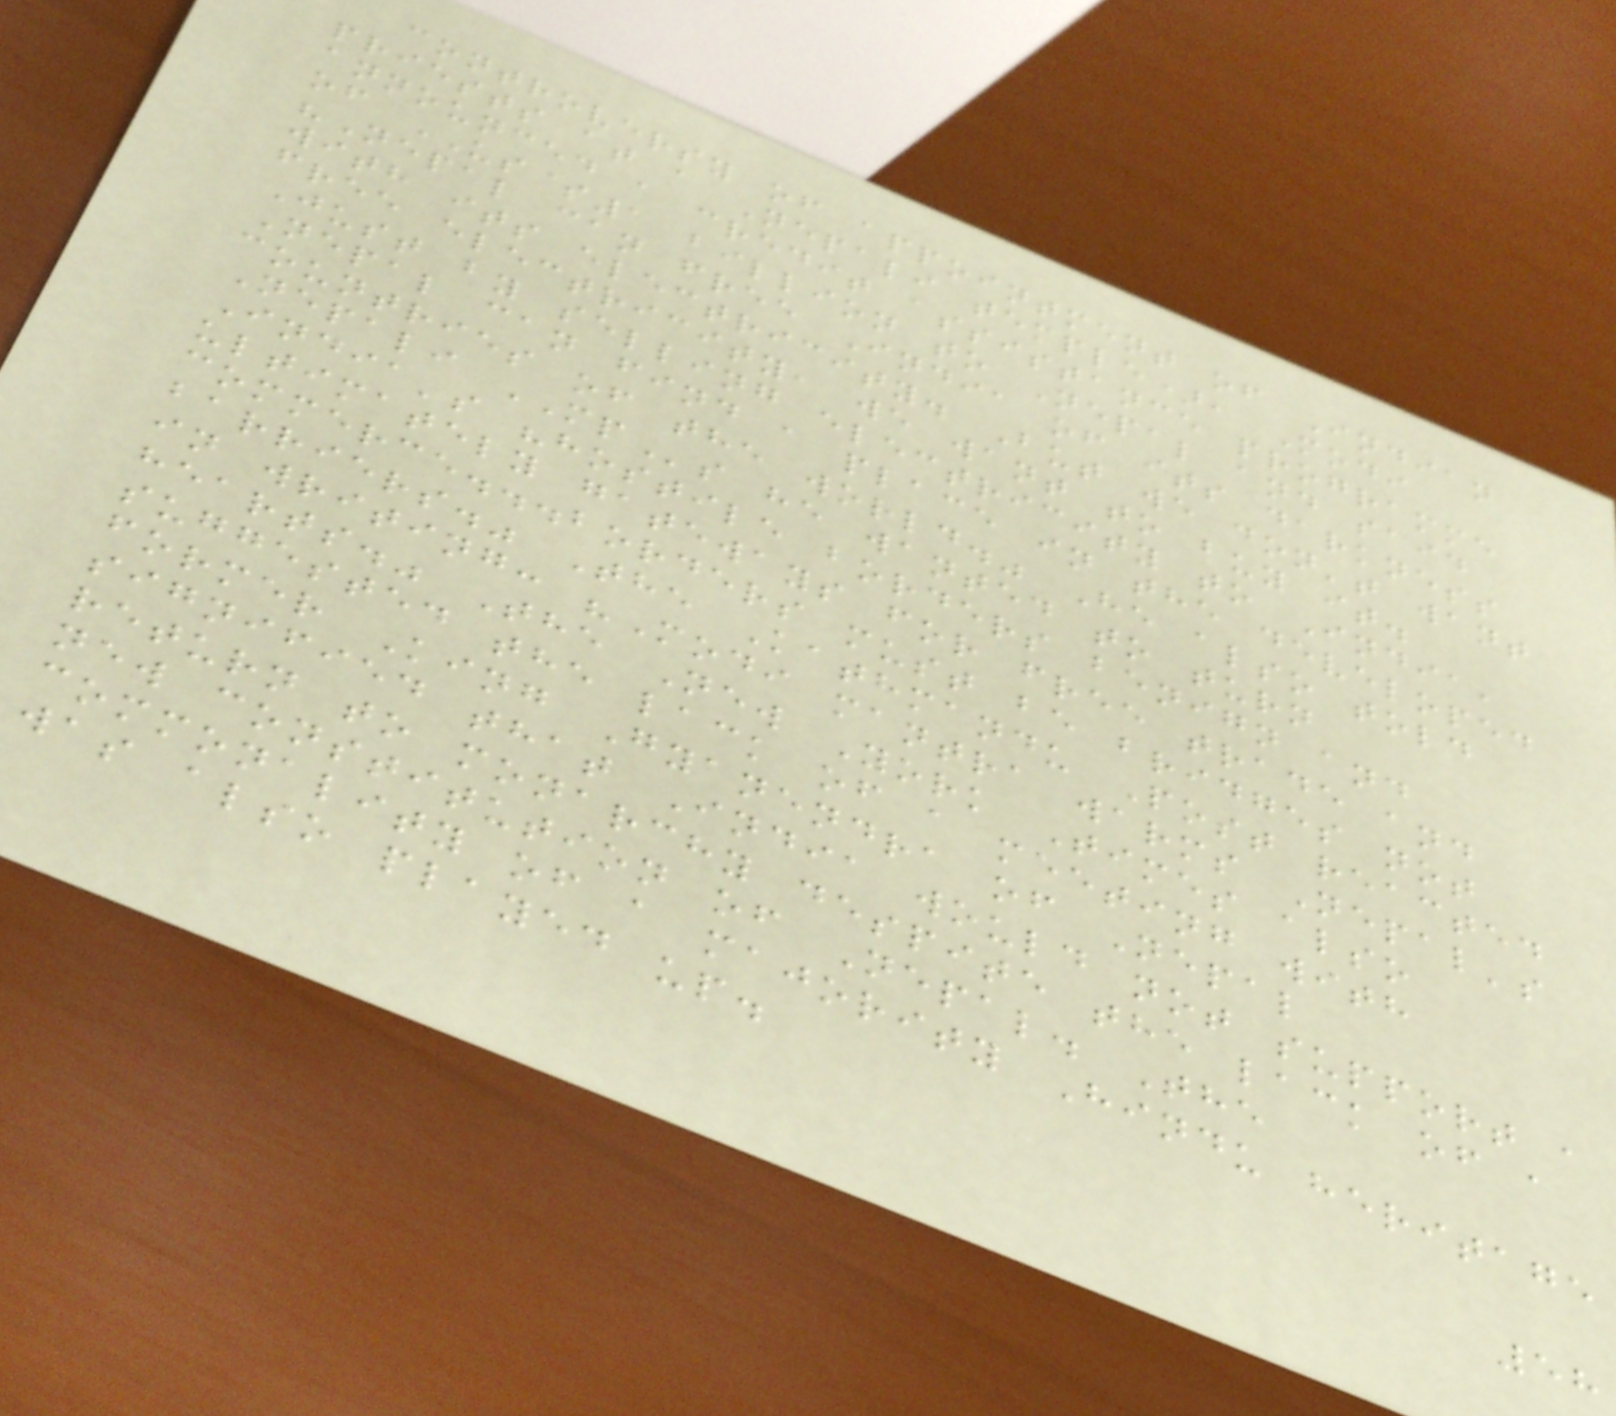controversy of appointment of Indian
priests at a Nepali temple), Modi
announced a credit assistance programme
of US$1 billion to Nepal and said
"Nepal can free India of its darkness
with its electricity. But we don't want
free electricity, we want to buy it.
Just by selling electricity to India,
Nepal can find a place in the developed
countries of the world." He also told
Nepali MPs he wanted to turn
India's "hostile borders benign and
ultimately gateways for free trade and
commerce...borders must be bridges not
barriers." The Kathmandu Post reacted
in writing: "Modi mantra warms Nepal's
hearts." The New York Times also
suggested the lack of a meeting with
former King Gyanendra of Nepal
signified that India would not support a
return to monarchy despite the lack of a
new constitution of Nepal. The
commonality of a majority Hindu heritage
was also played up.
58
